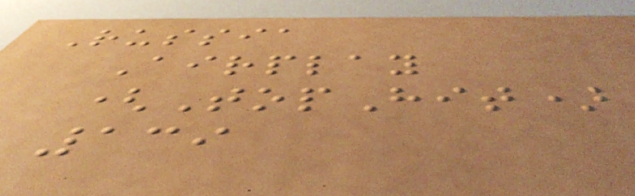Russia
Airplay
(TopHit)
139
